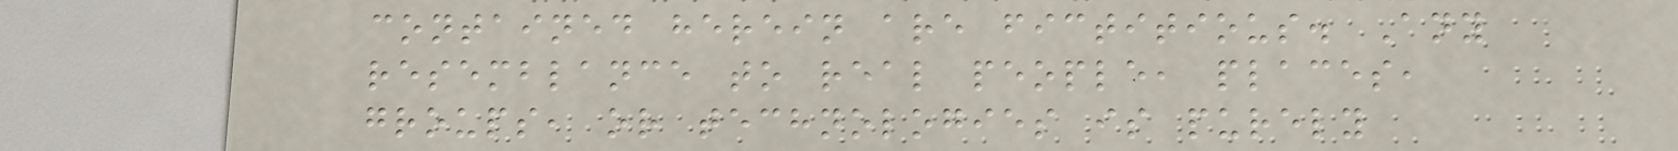contained herein are fictitious. Any
resemblance to real people, places,
groups, or technologies is purely
